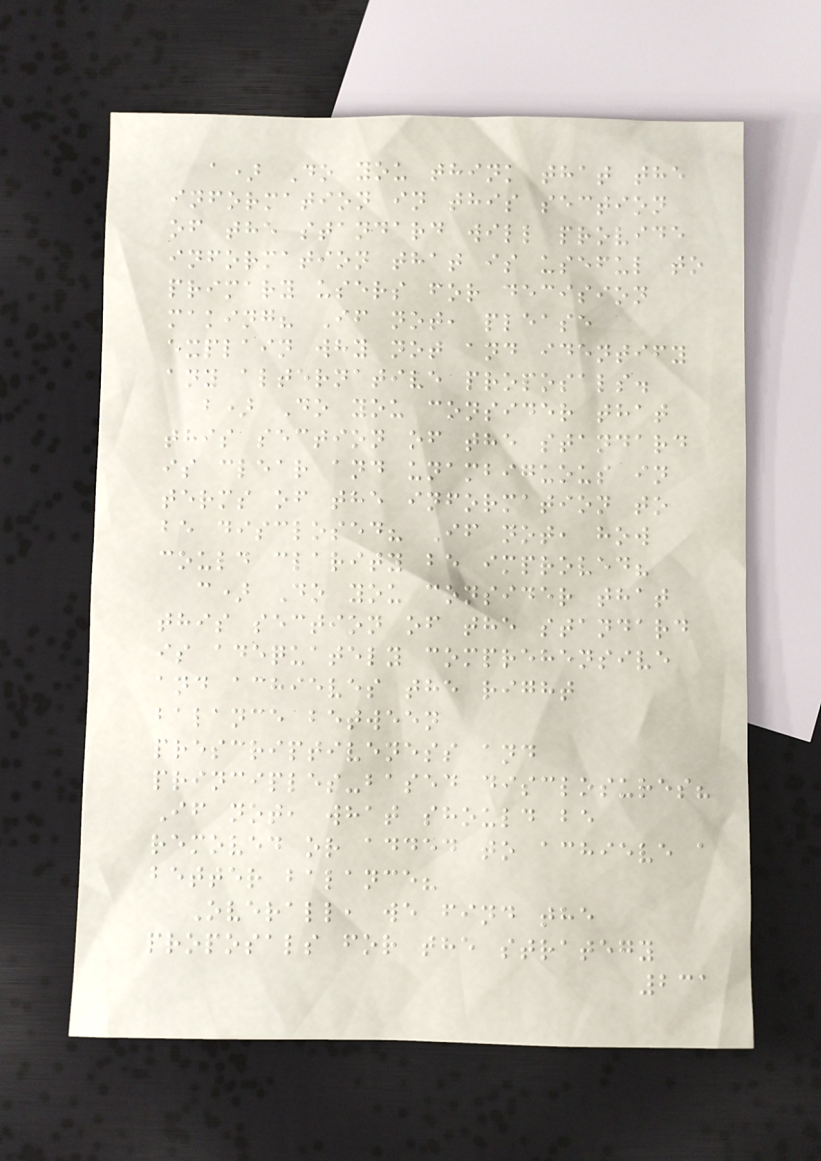a) Do you think that the
information in this section
of the standard will provide
information that is useful to
primary users for decision
making? If not, please
explain why not and identify
any alternative proposals.
b) Do you consider that
this section of the standard
is clear and unambiguous in
terms of the information to
be disclosed? If not, how
could clarity be improved?
c) Do you consider that
this section of the standard
is adequately comprehensive
and achieves the right
balance between
prescriptiveness and
principles-based disclosures?
If not, what should be
removed or added to achieve a
better balance?
Overall, we find the
proposals for the strategy
231
